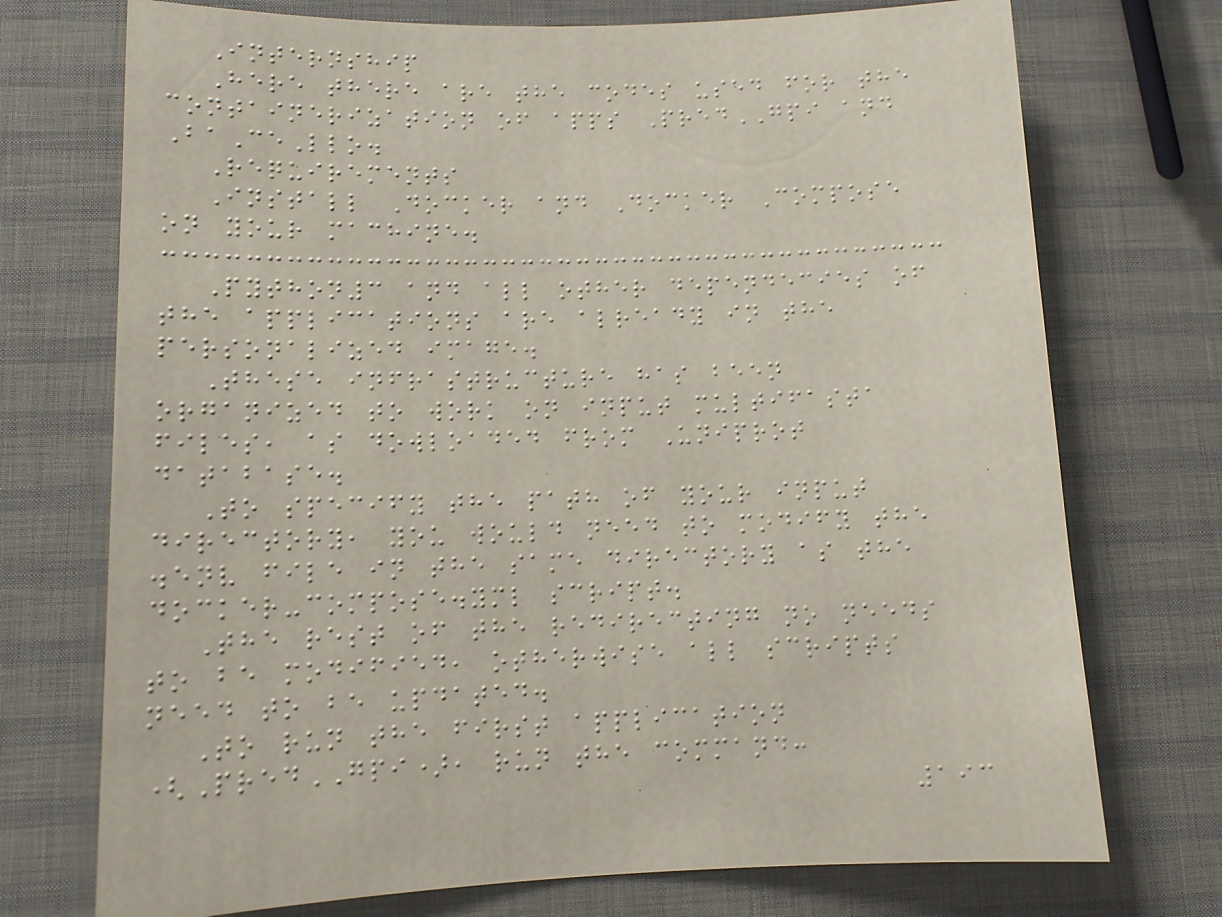Internship
Here there are the codes used for the
containerization of apps PredGPI and
BaCeLlo.
Requirements
Install Docker and Docker Compose
on your machine.
Python3 and all other dependecies of
the applications are already in the
personalized image.
These infrastructure has been
organized to work on input multifasta
files, as dowloaded from Uniprot
database.
To specify the path of your input
directory, you would need to modify the
.env file in the same directory as the
docker-compose.yml script.
The rest of the redirecting no needs
to be modified, otherwise all scripts
need to be updated.
To run the first application
(PredGPI), run the command:
193
